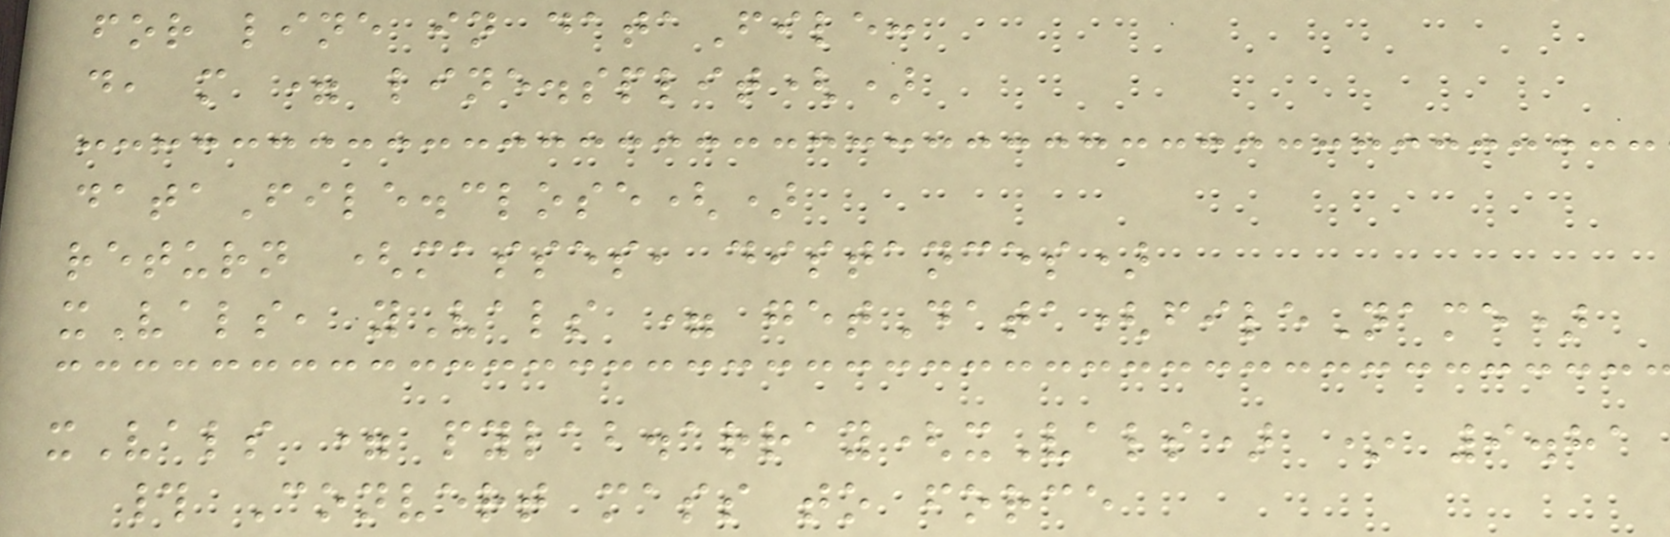for line in dataFile:
d, m = line.split()
dataFile.close()
return (masses, distances)
xVals, yVals = getData(fileName)
xVals = pylab.array(xVals) * 9.81
# Convert mass to force
